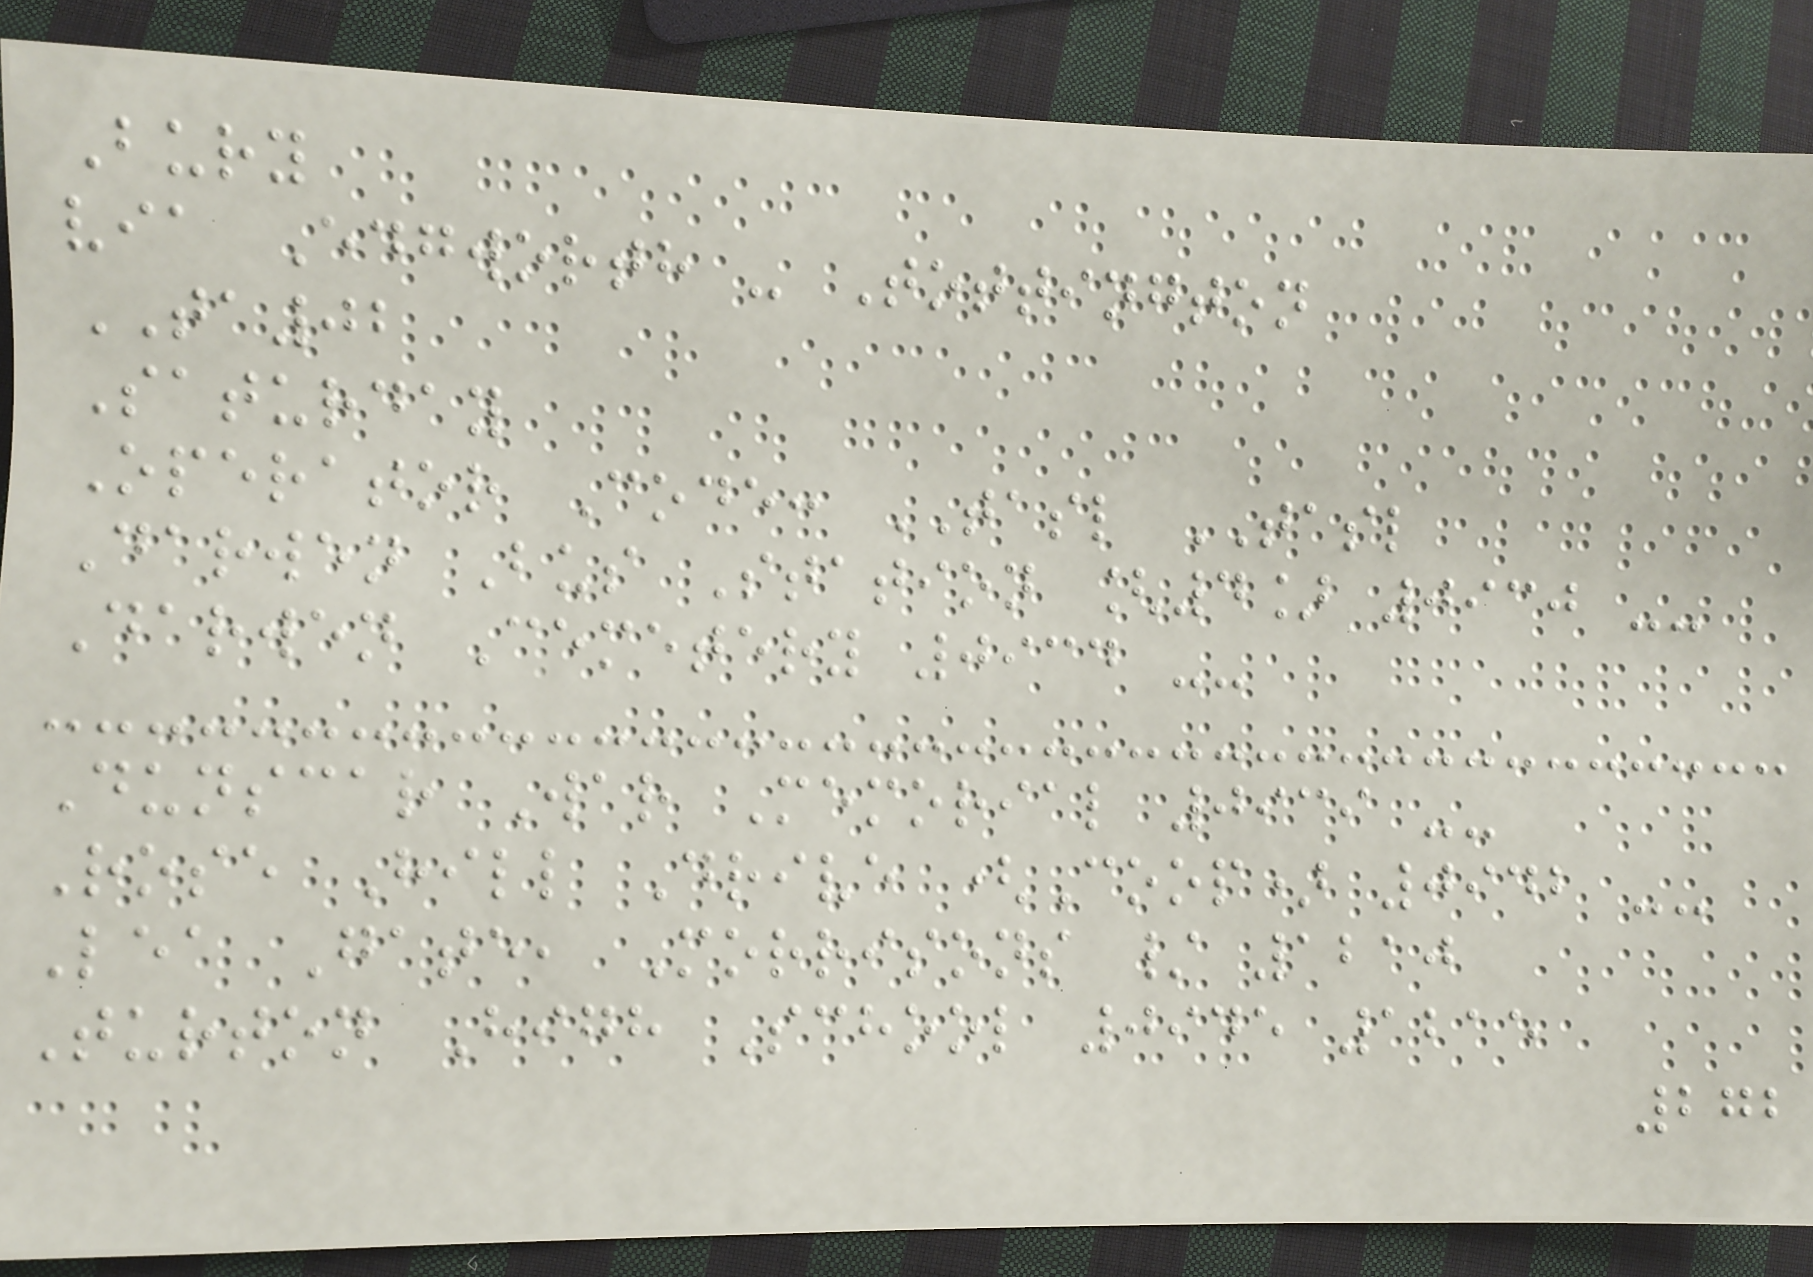Bury
via Edgworth - Tottington
TA02
Saturday
Operator Code: TASL TASL
Darwen Bus Station [4] 0930 --
Darwen Cemetery 0934 --
Dunscar War Memorial 0939 --
Rose Hill Drive (Coop) 0942 --
Lea Gate, Morrisons / 1210
Turton High School 0945 1215
272
